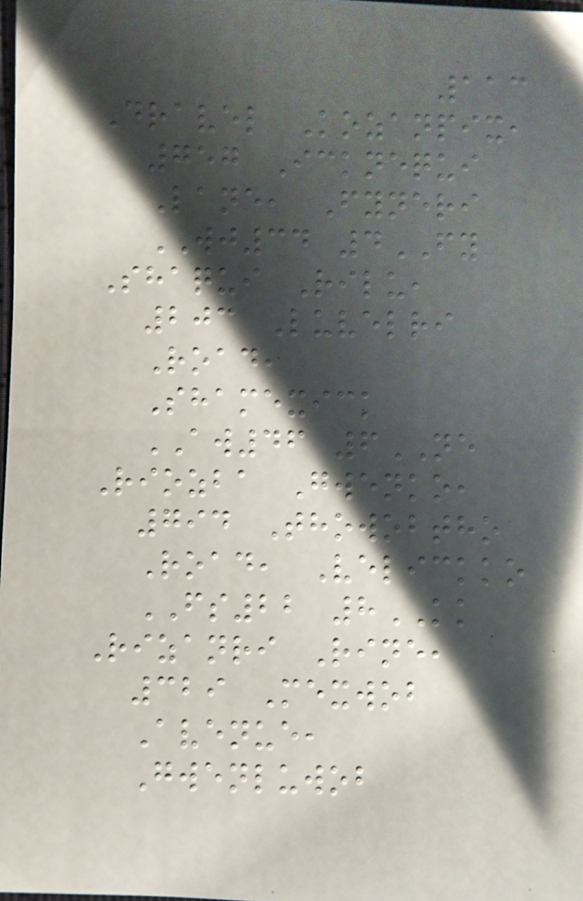113
Dravel Kozanpix,
757 Icknequi
Lane, Fyneri
WJ34 4FY
Shaqui Rilu,
203 Luvelri
Road,
Shamexick
AW46 6NE
Riozba Gwenko,
794 Thowobtho
Road, Velickko
FS22 8KK
Rizanri Rine,
329 Mexwob
Avenue,
Gwenluwob
